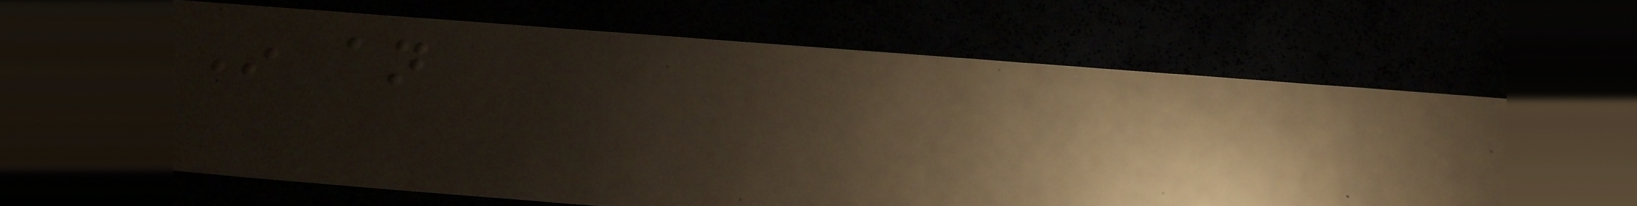In an
